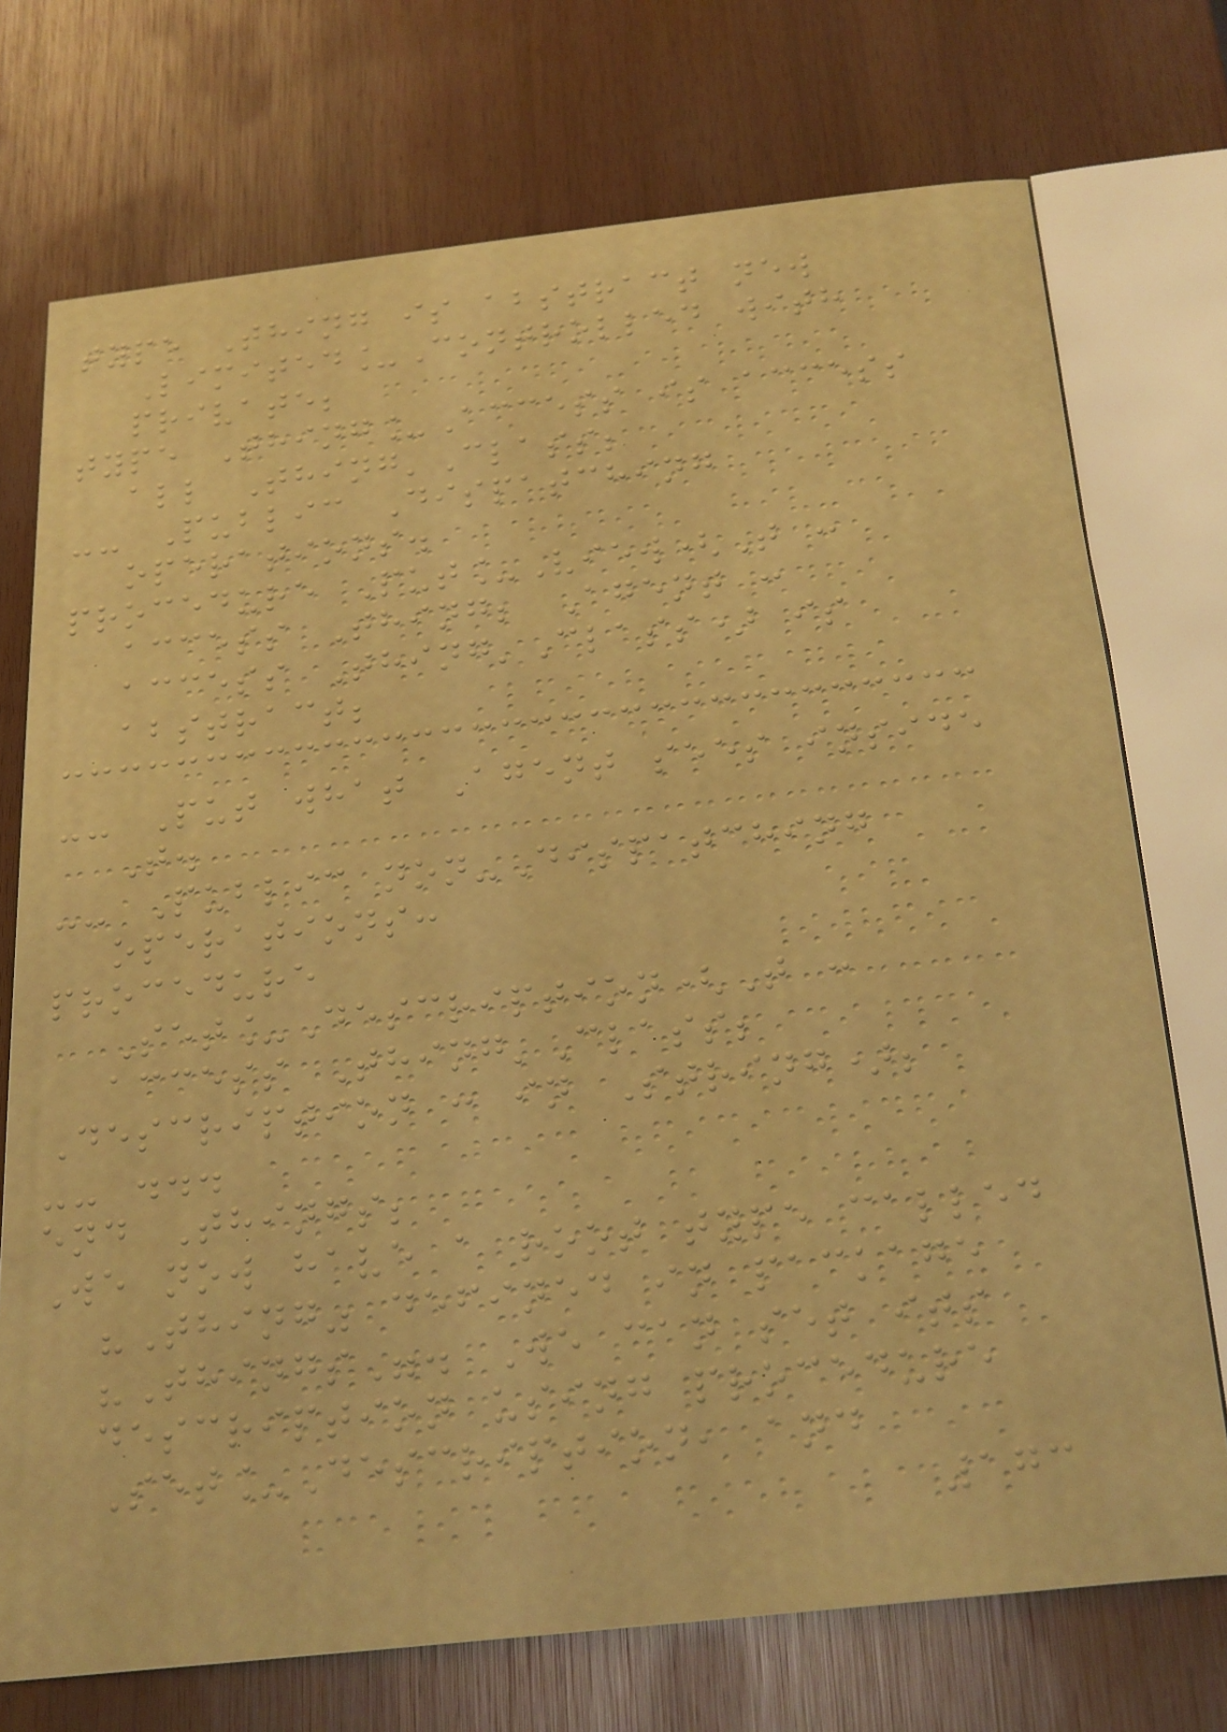type Thing is abstract new
Limited_Controlled with
private;
type Thing_Access is access
all Thing'Class;
-- Public Dispatching
operations.
procedure Put_View(T :
access Thing; Agent :
access Thing'Class) is
abstract;
-- Put what Agent sees inside
T.
-- Public non-Dispatching
operations:
procedure
Set_Description(T :
access Thing'Class;
Description : in String);
-- ...
end Things;
We now have a root type called
"Thing" defined in package
"Things". We can set its
description using procedure
Set_Description, and
173
